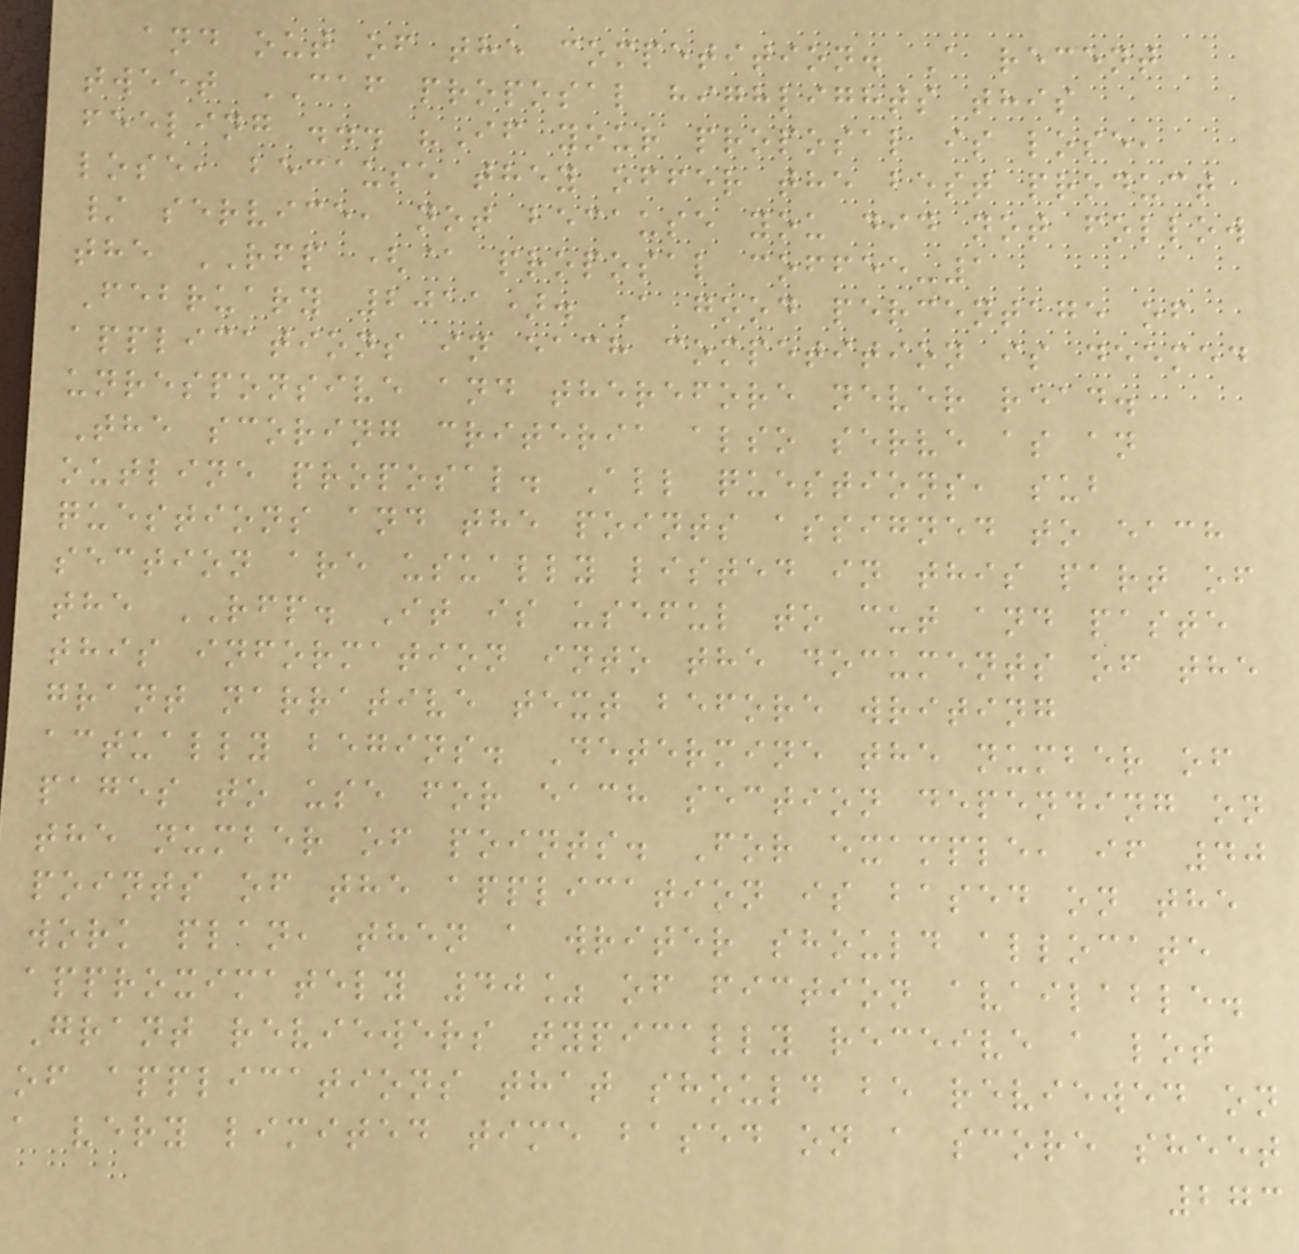and out of the competition. A recent
tweet CAF proposal highlights this
feeling ... "If your proposal is lose,
lose, because they offer the best product
/ service, not because you did not follow
the RFP (@ proposal coffee-1
February 2011). A good percentage of
applications in each competition is deemed
unresponsive and therefore never read.
The scoring criteria also serve as an
outline proposal. All questions, sub
questions and the points assigned to each
section are usually listed in this part of
the RFP. It is useful to cut and paste
this information into the documents of the
grant narrative text before writing
actually begins. Determine the number of
pages to use for each section depending on
the number of points. For example, if 40
points of the application is based on the
work plan, then a writer should allocate
approximately 40% of fiction available.
Grant reviewers typically receive a lot
of applications that should be reviewed on
a very limited time based on a score sheet
273
